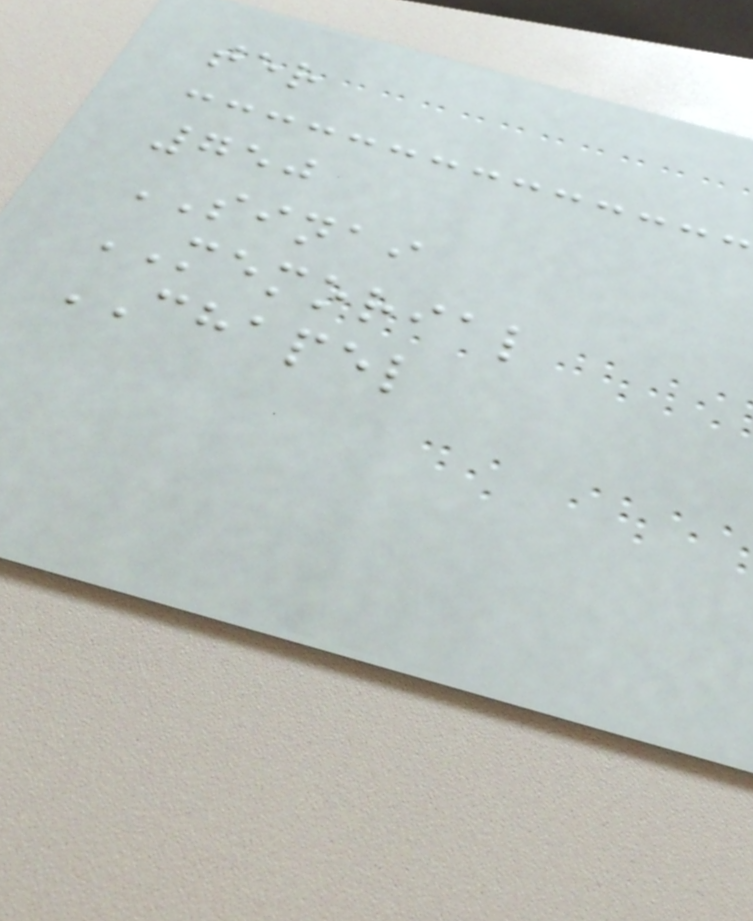ter
750
SINAI
MEMORIAL
CHAPEL
